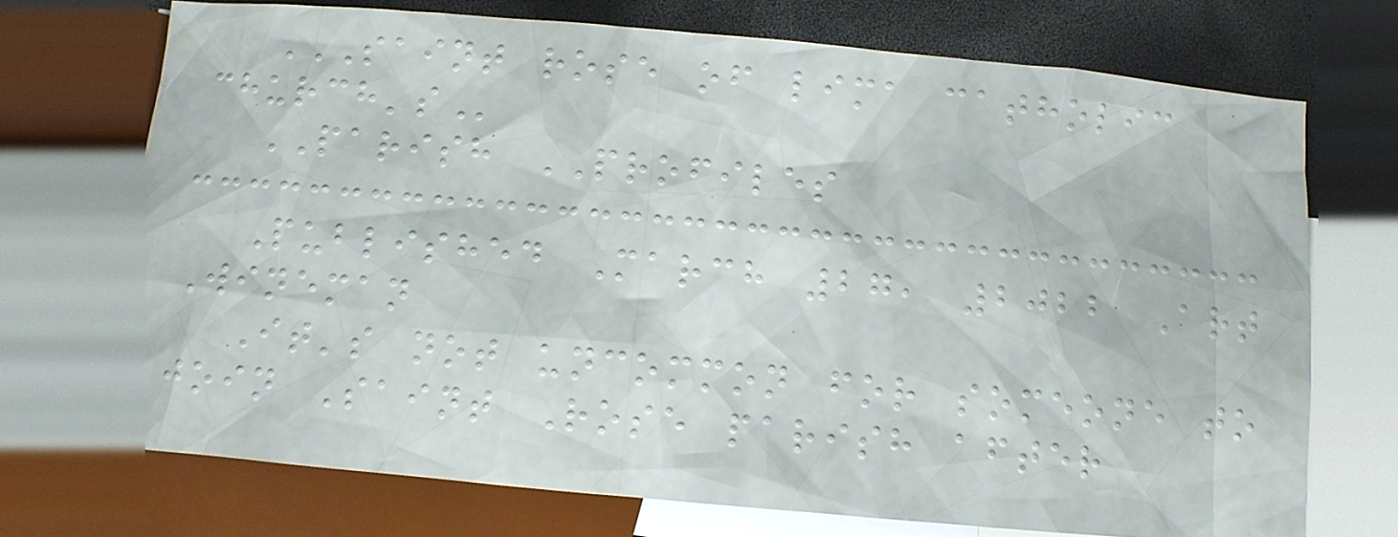SAINT ROSE OF LIMA CATHOLIC
CHURCH'S
PARISH PROFILES
Published March 27, 2022 Art
Wineman
It's not uncommon for someone to
join Saint Rose parish after
